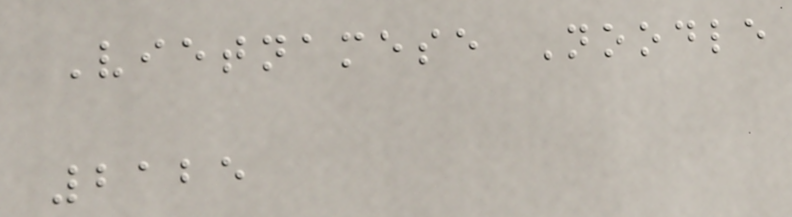Vietnamese Noodle
2125
